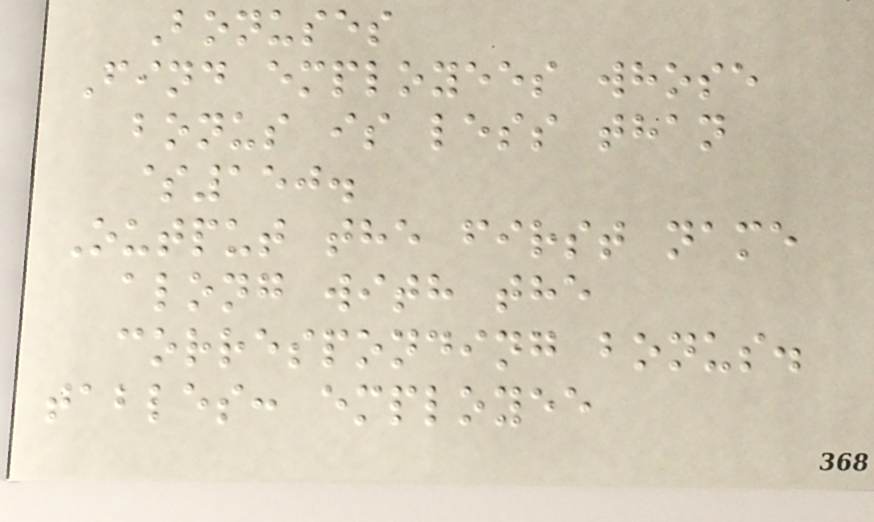Bonuses
Find employees whose
bonus is less than
$150.
Output the first name
along with the
corresponding bonus.
tables: employee
